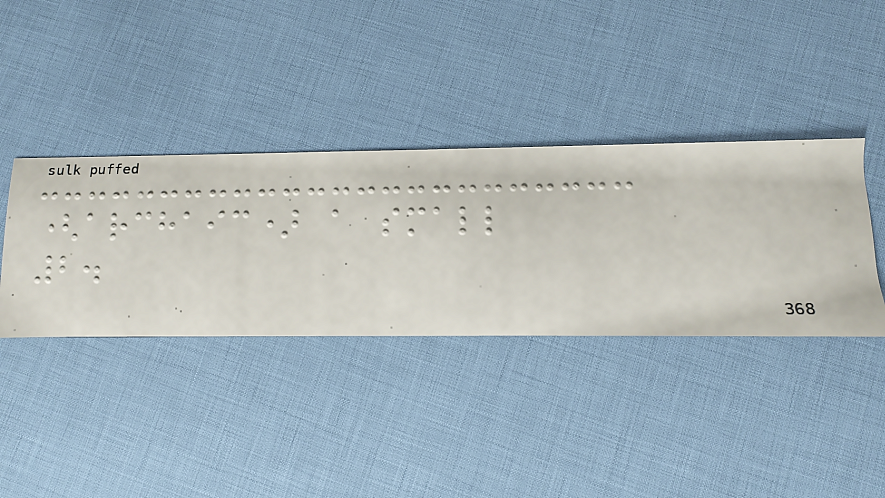(archaic) a small
2.
